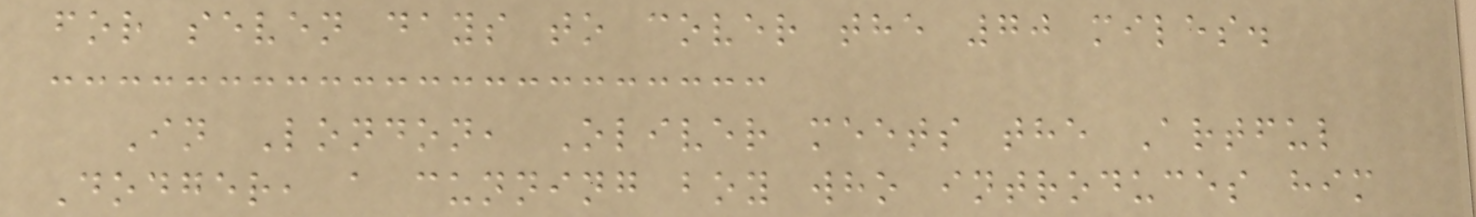for seven days to cover the 70 miles.
In London, Oliver meets the Artful
Dodger, a cunning boy who introduces him
